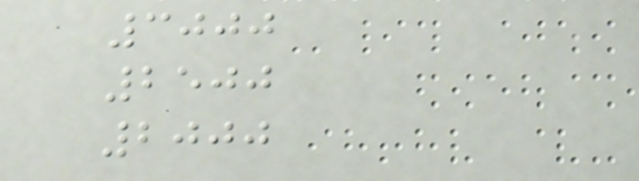3000
2500
2000
